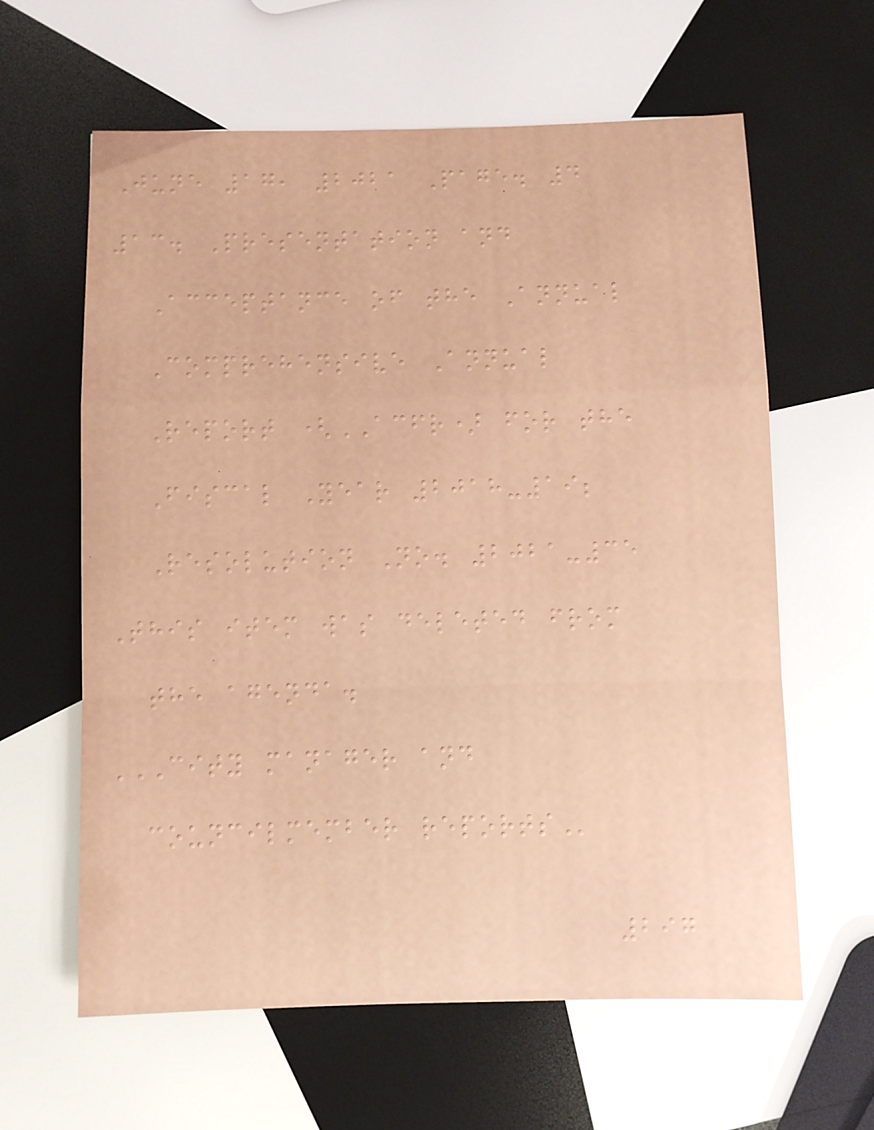June 17, 2021 Page. 4
13. Presentation and
Acceptance of the Annual
Comprehensive Annual
Report (ACFR) for the
Fiscal Year 2018-19;
Resolution No. 2021-35
This item was deleted from
the agenda.
CITY MANAGER AND
COUNCILMEMBER REPORTS
297
